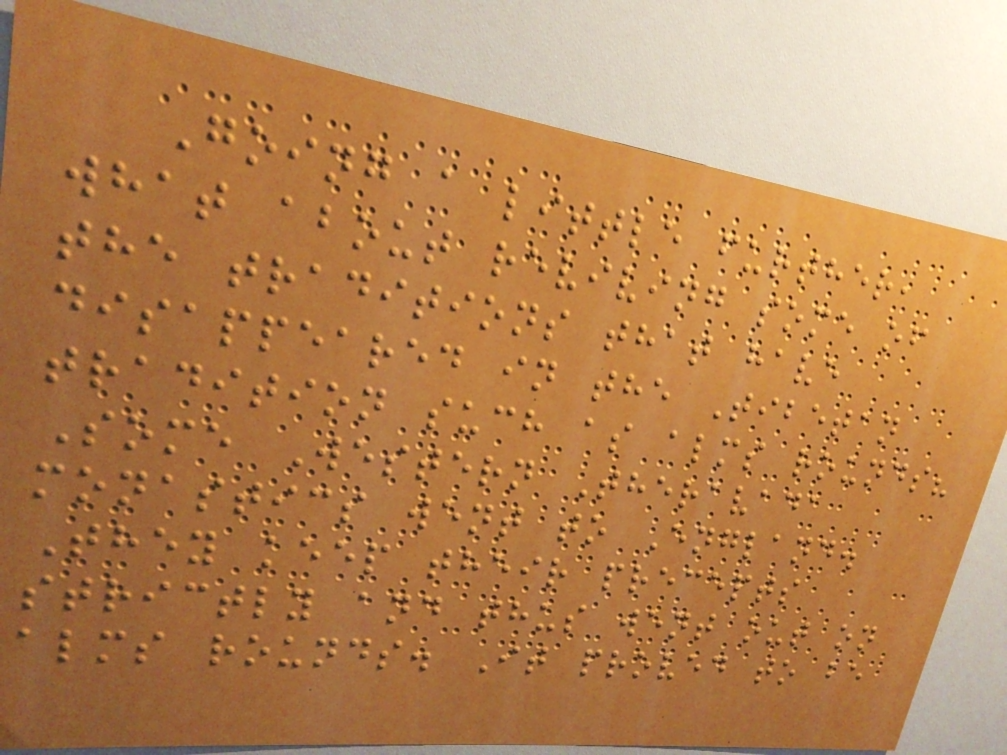Going a little further,
what about reviving some of
the traditions that have
disappeared in the Tibetan
tradition such as alms rounds?
Some Western Theravada
monastics went to England.
They keep their precepts
strictly and thus went out on
alms rounds. It proved to be
